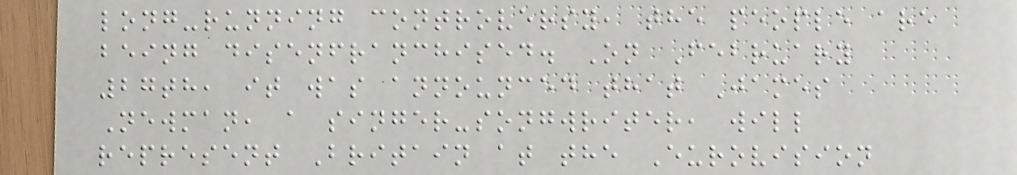long-running controversy, the people are
being disenfranchised. On February
27th, it was announced that James
Newman, a singer-songwriter, will
represent Britain at the Eurovision
